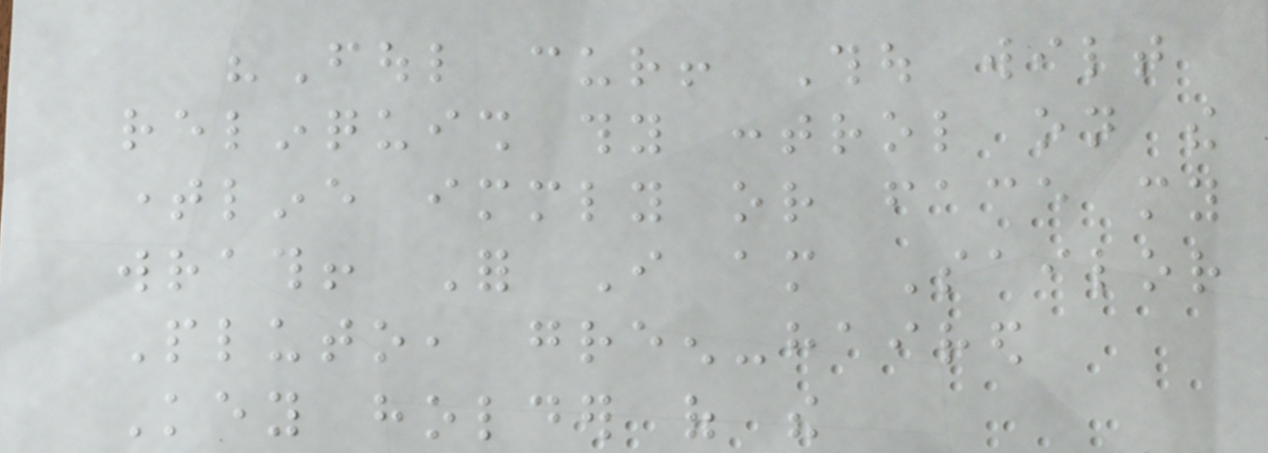"Foul cur! Thou wilt
relinquish thy control on the
timeline immediately or face my
wrath! For I am Sailor
Pluto, green-haired
Key holder of the
